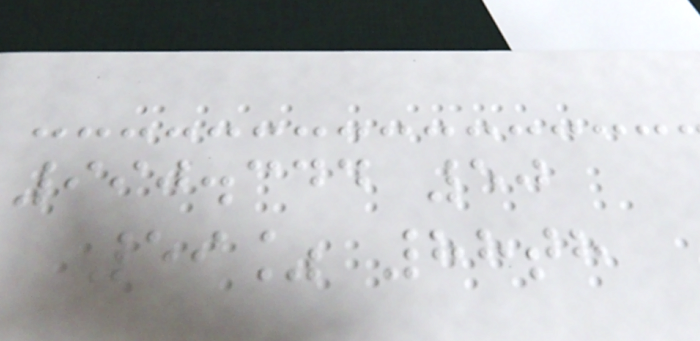990.344 50
59% 88th
